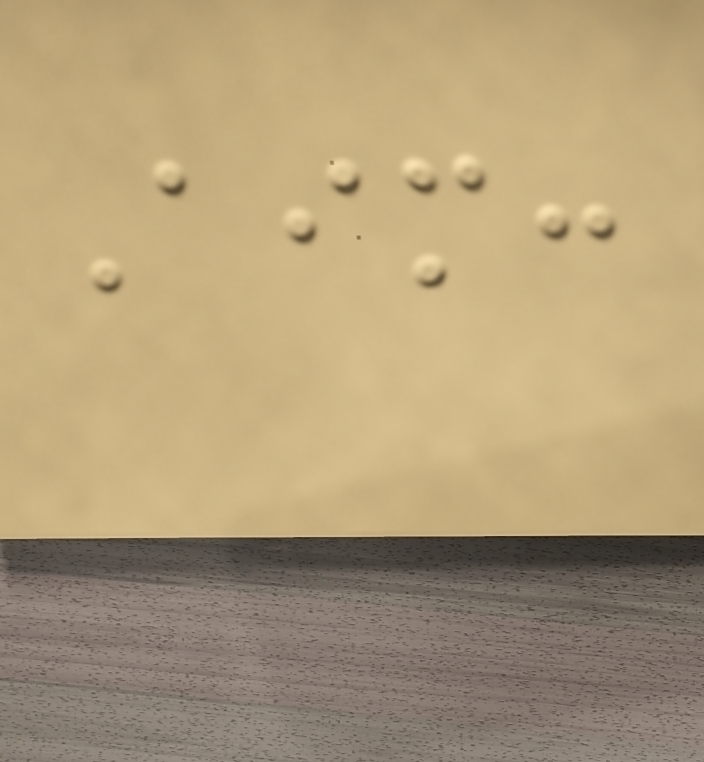Aim:
